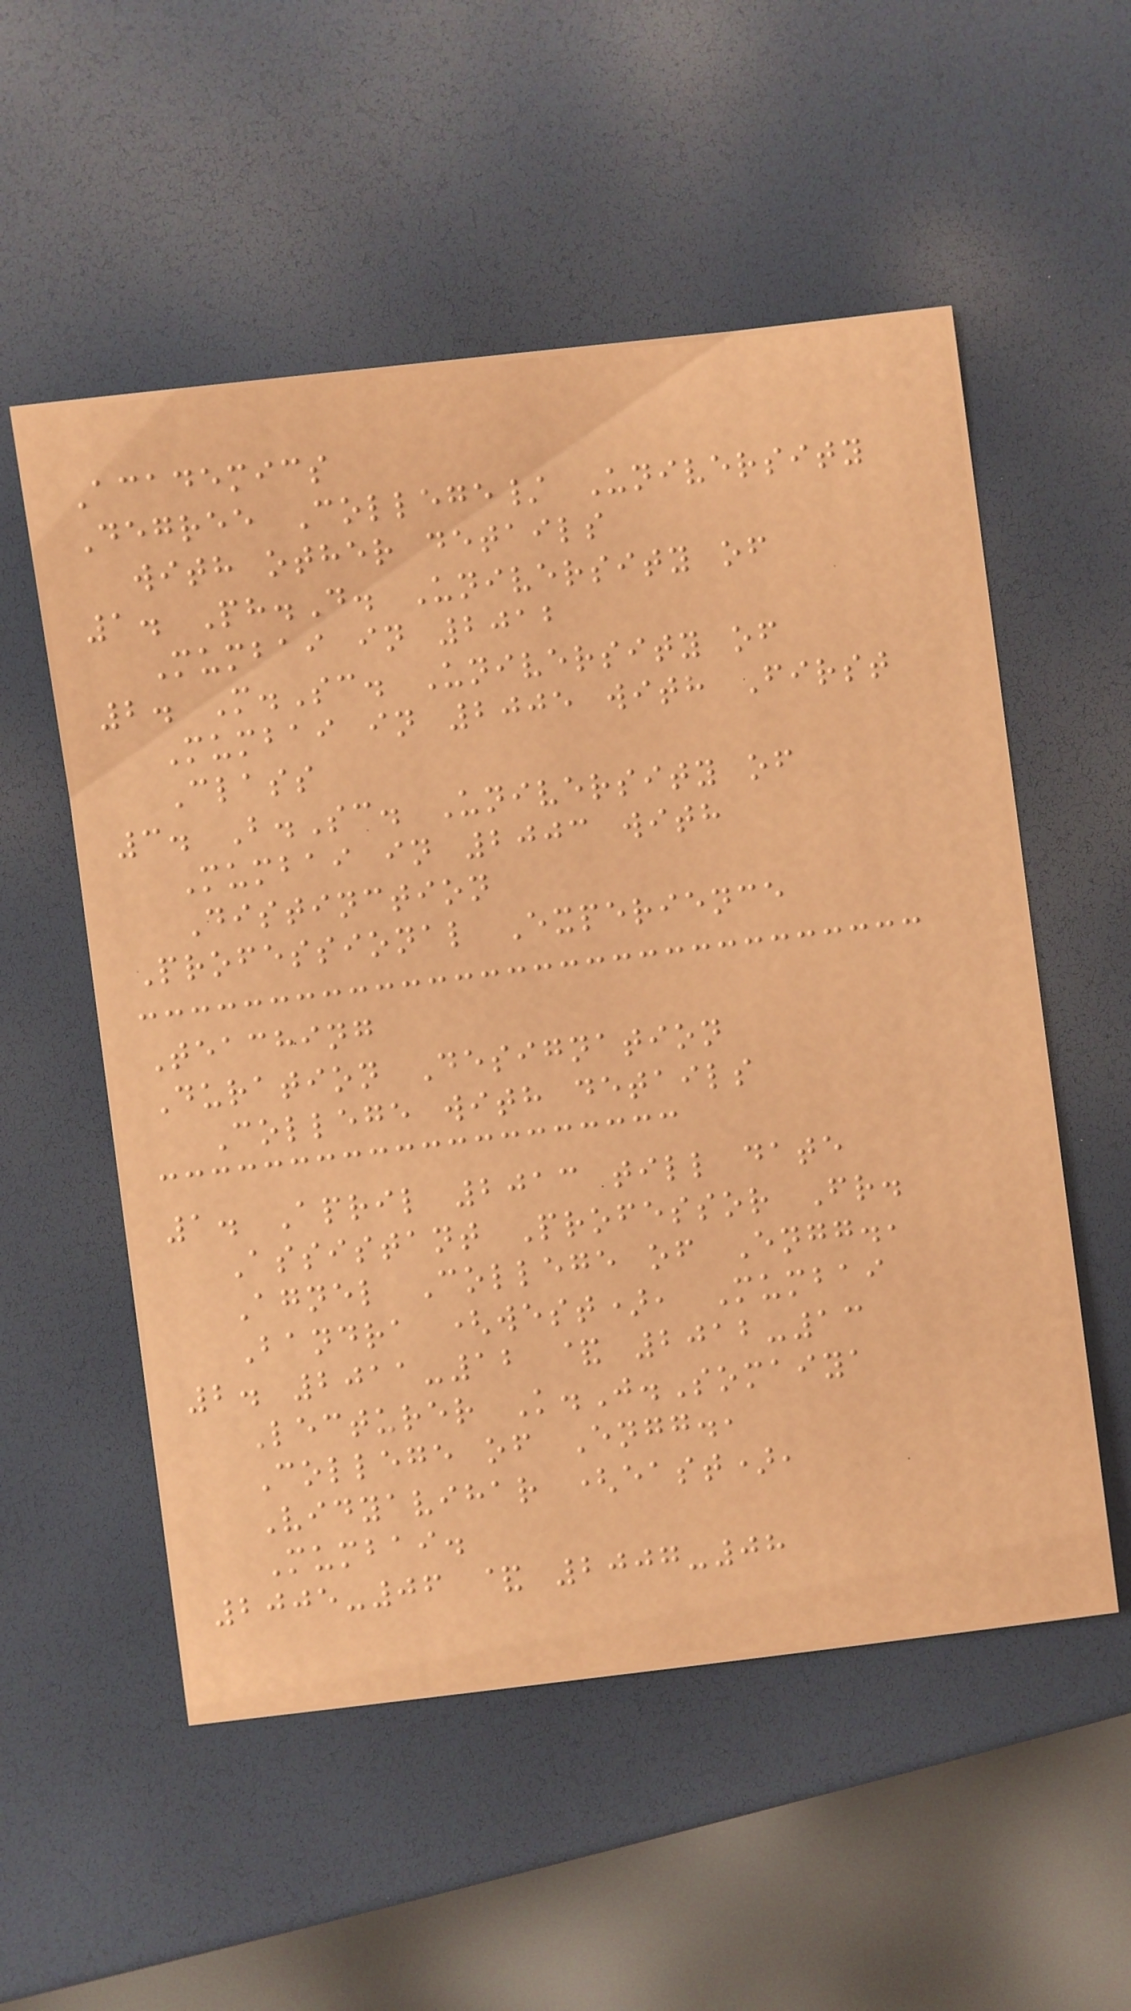Academics
Degree College/ University
with other details
1. Ph.D. University of
Mumbai in 2012
2. M.Sc. University of
Mumbai in 2005 with First
Class
3. B.Sc. University of
Mumbai in 2003 with
Distinction
Professional Experience
Teaching
Duration Designation
College with details
1. April 2013 till date
Assistant Professor Fr.
Agnel College of Engg.,
Bandra (west), Mumbai
2. 2011-12 & 2012-13
Lecturer K.J.Somaiya
College of Engg.,
Vidyavihar (east),
Mumbai.
2005-06 & 2007-08
